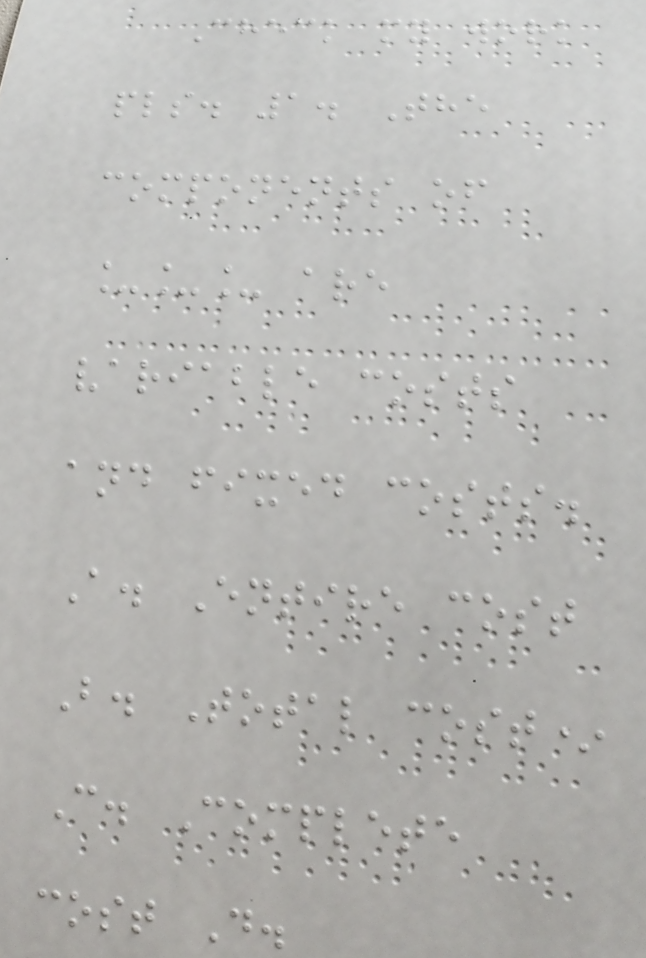Check my work
pls. 1. The
components of
___ are
variable costs
and fixed costs.
A. Entire cost
B. Total cost*
C. Complete
cost D.
